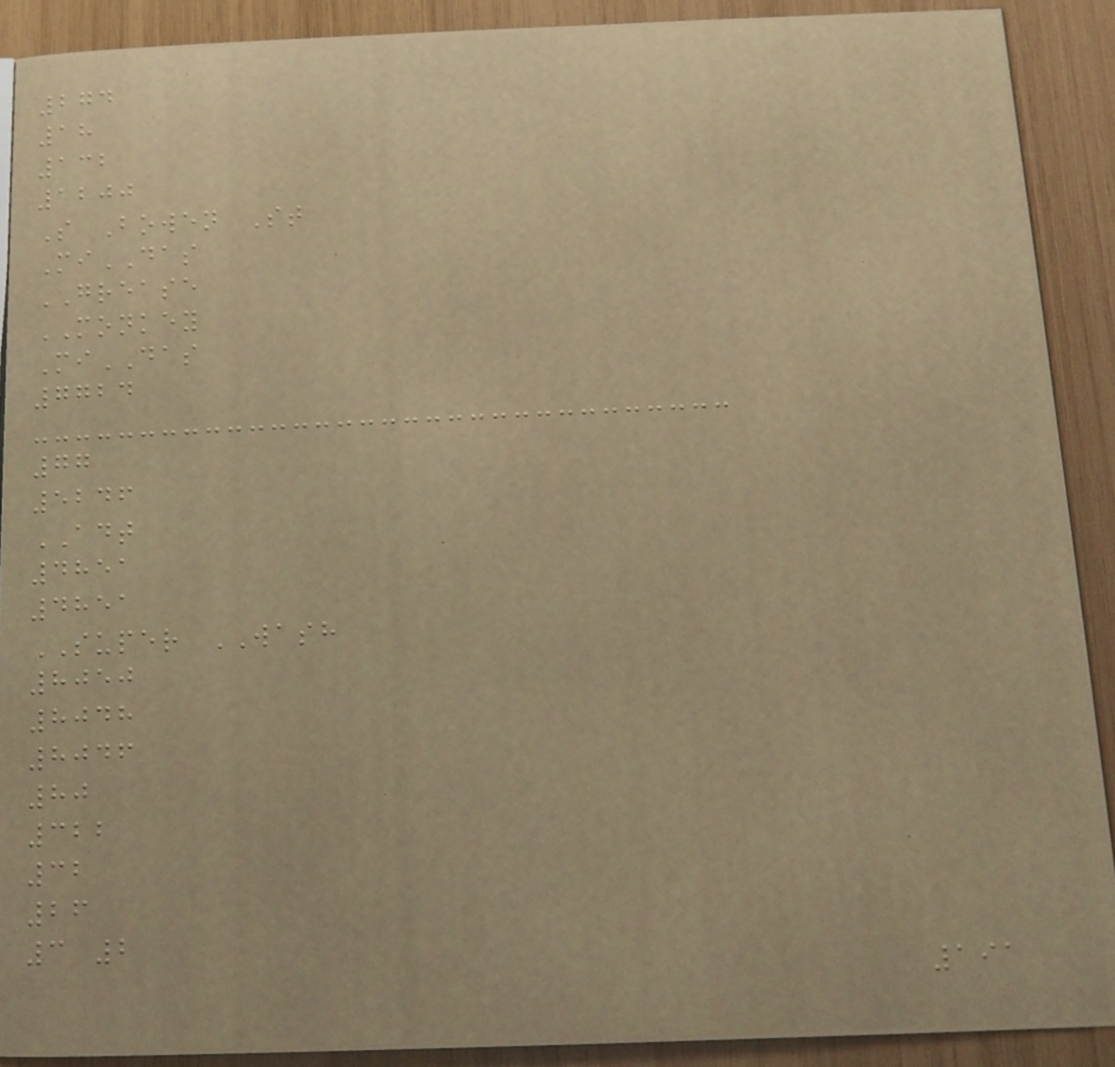274
18
132
1200
S Bowen St
MiDAS
GREASE
MONKEY
MiDAS
7724
77
5246
ADT
4851
4851
SUPER WASH
8050
8048
8046
80
322
32
26
3 2
191
